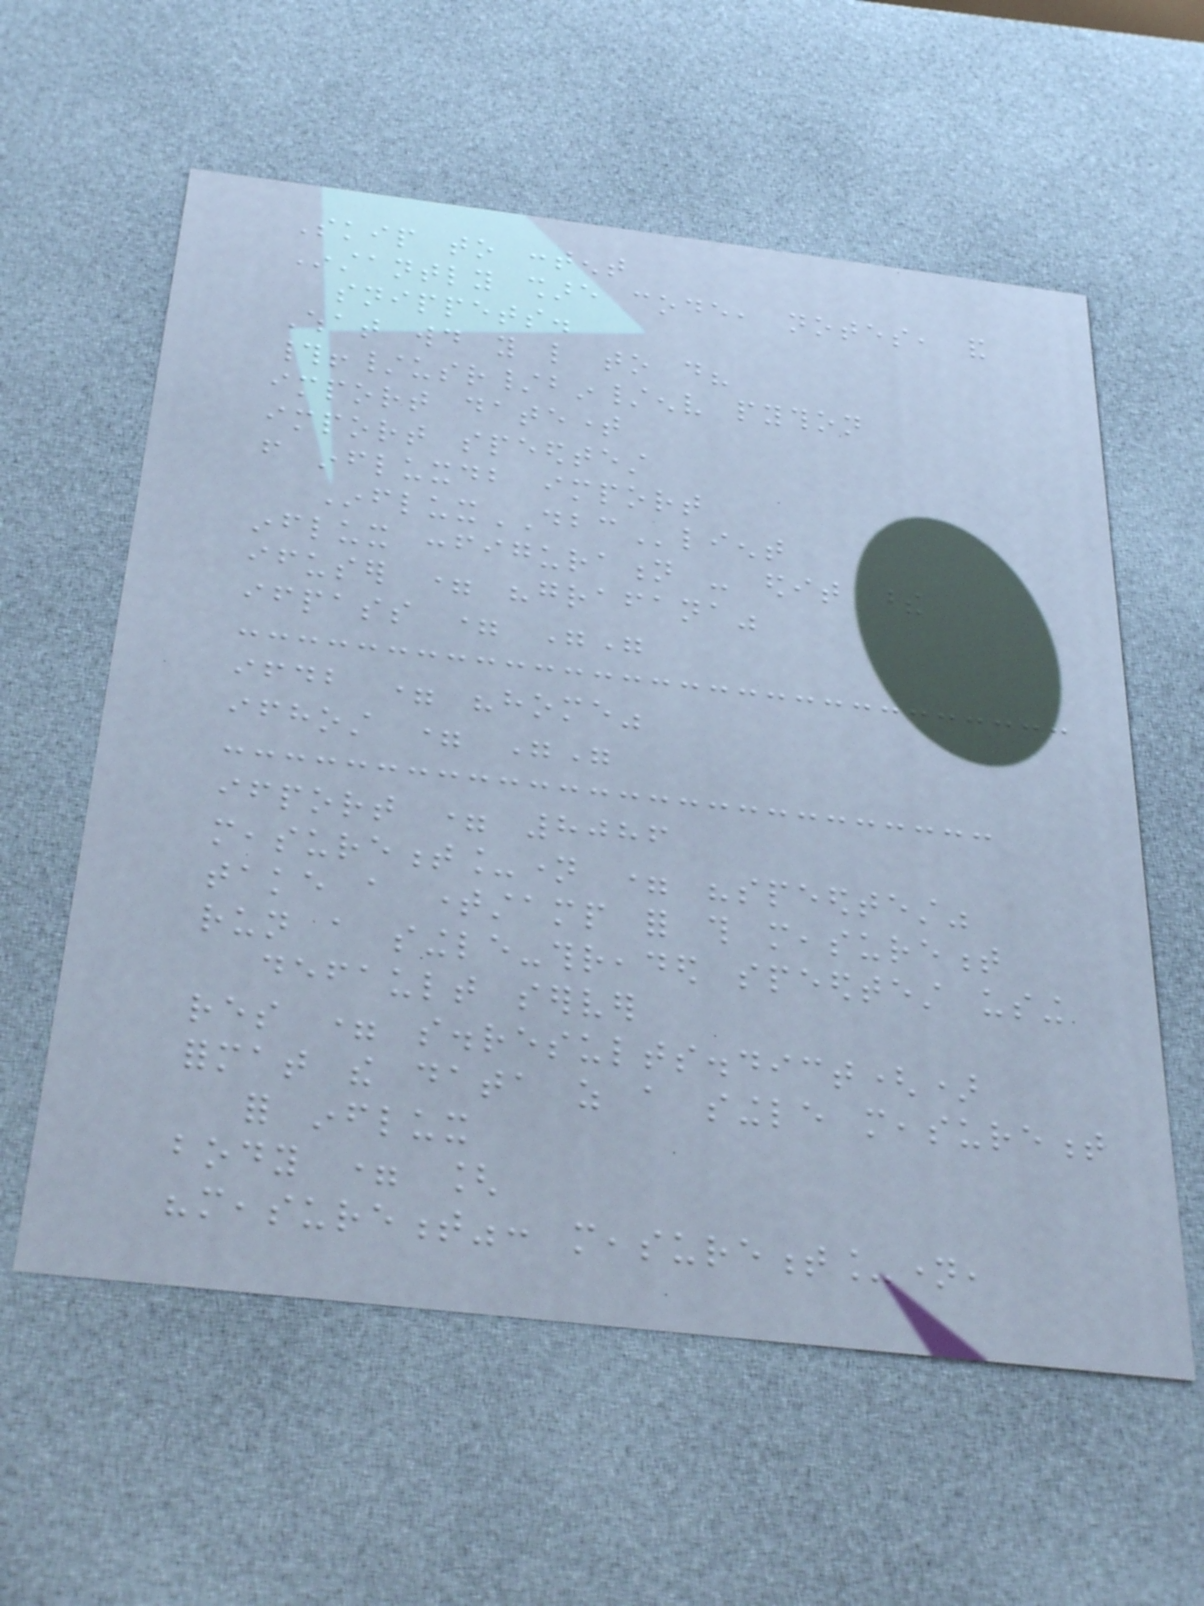Skip to content
Instantly share code, notes, and
snippets.
What would you like to do?
#!/usr/bin/env python
import datetime
import speedtest
from influxdb import
InfluxDBClient
influx configuration - edit these
ifuser = "grafana"
ifpass = ""
ifdb = "home"
ifhost = ""
ifport = 8086
measurement_name = "speedtest"
take a timestamp for this measurement
run a single-threaded speedtest using
default server
res = s.results.dict()
format the data as a single measurement
for influx
body = [
"measurement": measurement_name,
